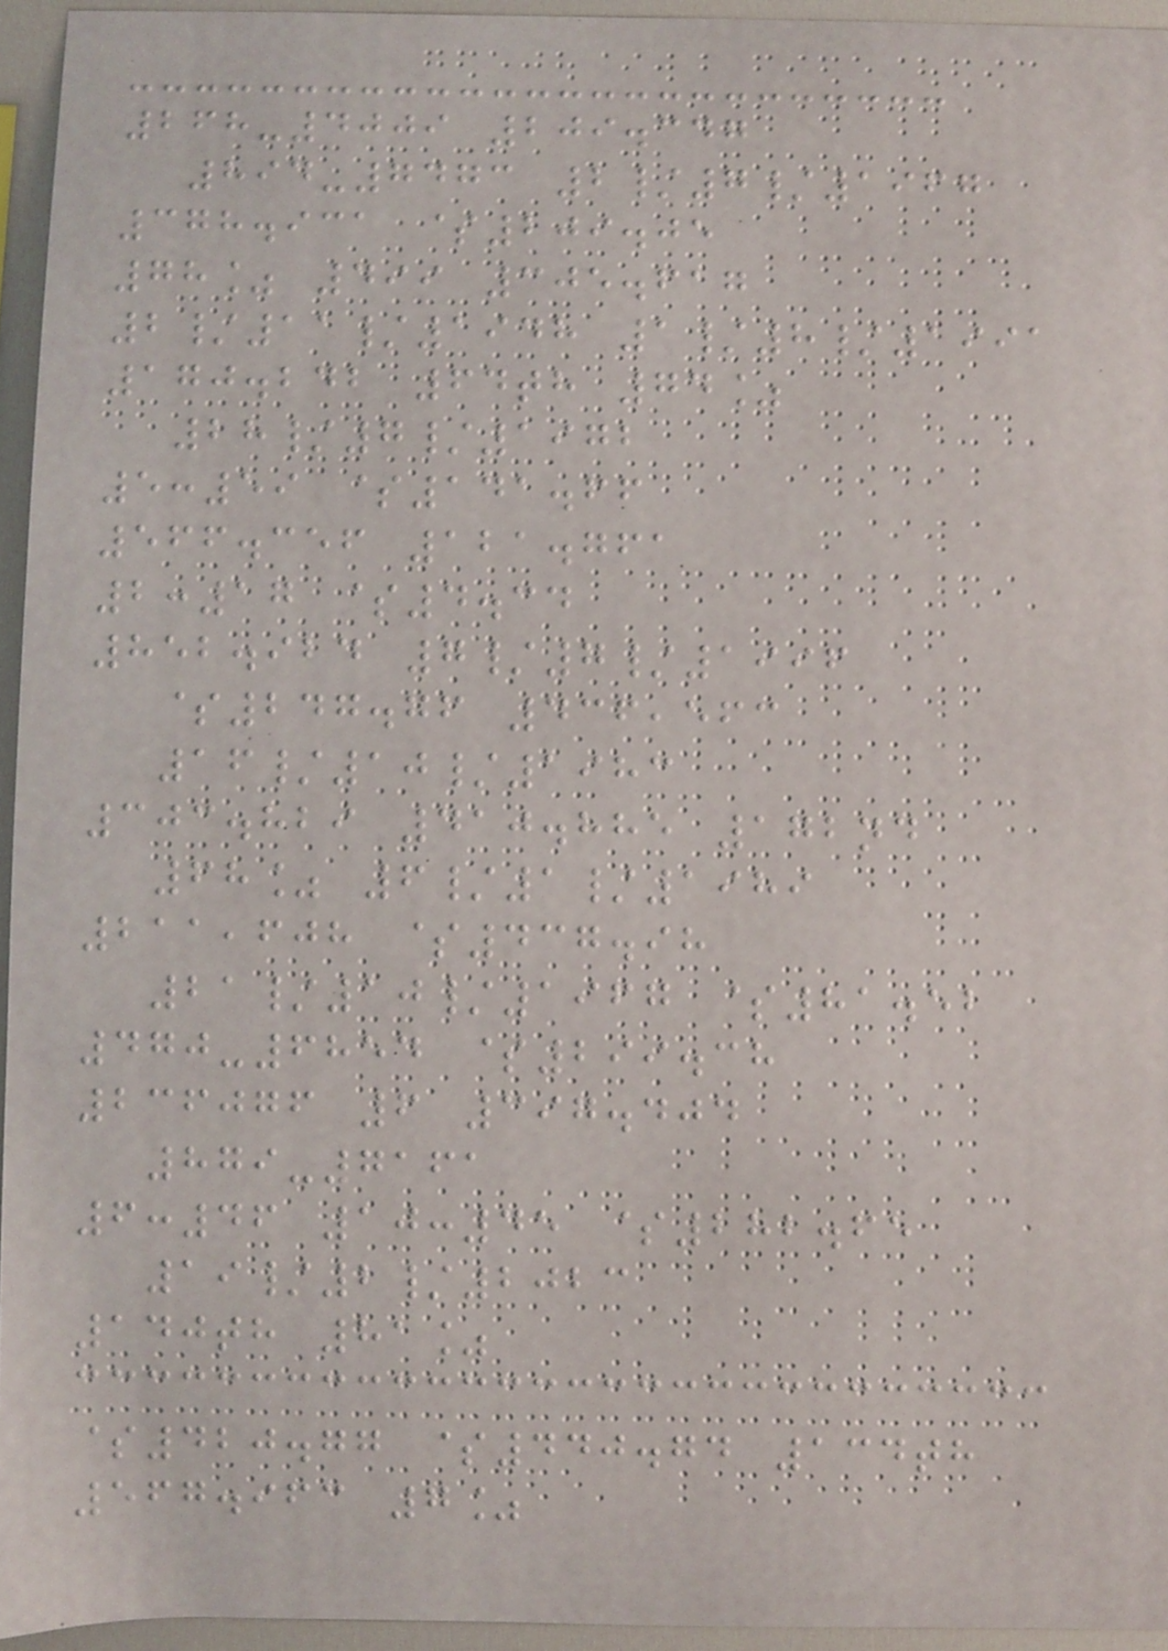268-4009 209.347
894-7473 2/7/1967
378.931 $209.05
78% 499 305.617
2/11/1948 1/8/1991
170.242 64th 74%
28/7/1972
5:59 $141.66
566.356 121.761
2:17 $4.34
852.924 7/7/1996
$247.76 436,563
16/10/1983
303.829 410.885 172nd
68% 6/1/1989
211,608 $437.98
21/10/1967 $81.52
470-6854 $299.38
236076 6 397.404
879-7161
6:46 10:45 $282.65
19/2/2023
140th 81%
$420.77 $440.74 134th
567.963 7%
